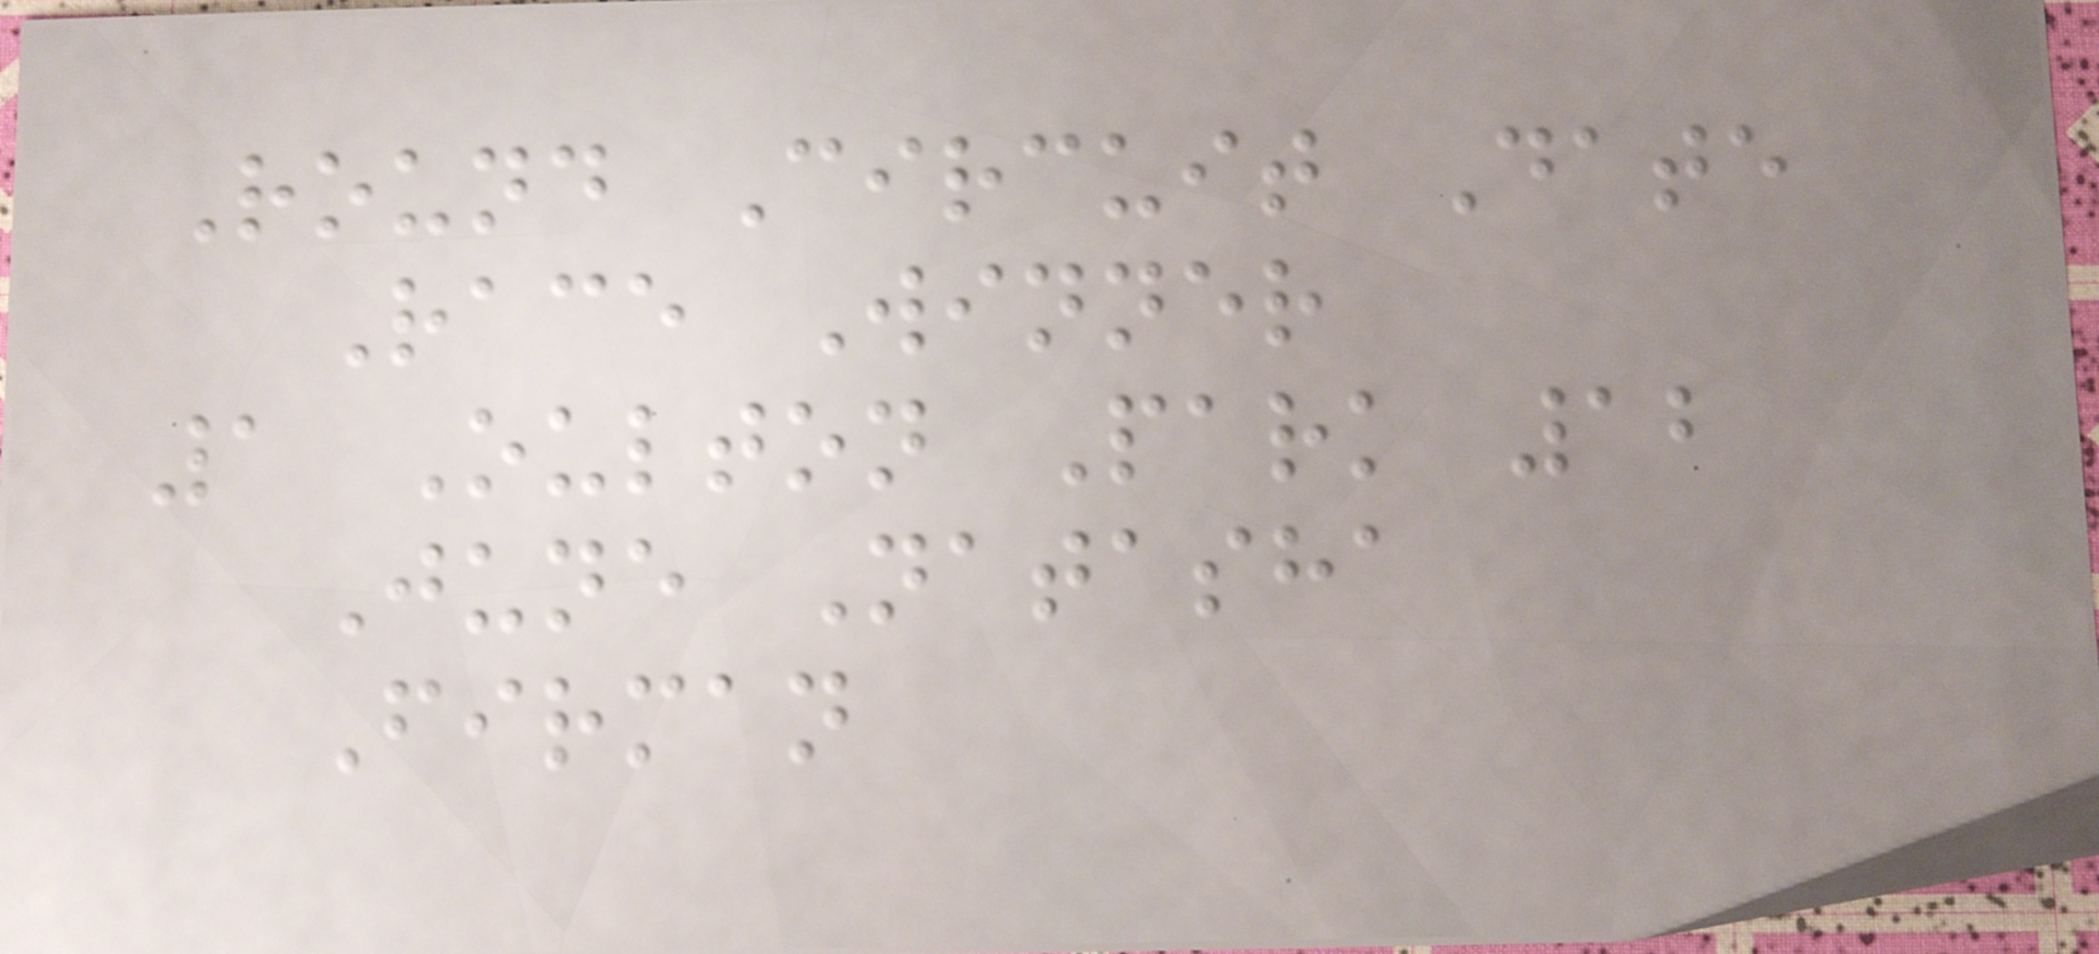Round Circuit Date
Race Winner
1 Oulton Park 12
June Natasha
Firman
